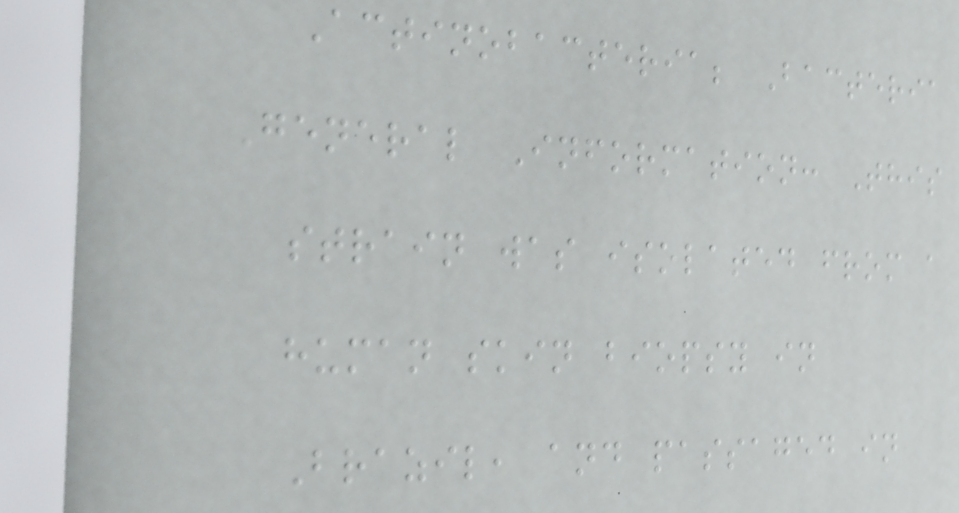Actinobacteria; Bacteria
General Information: This
strain was isolated from a
human skin biopsy in
Brazil, and passaged in
